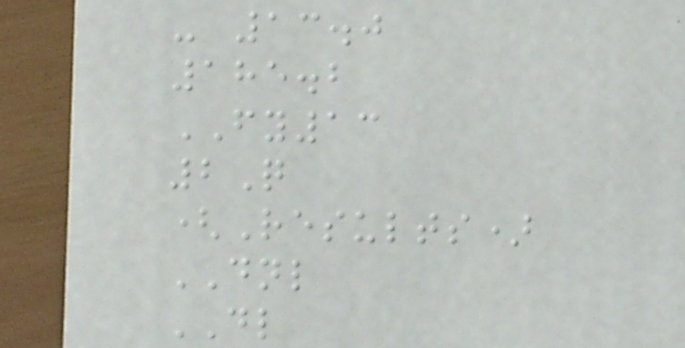- 13.0
185.2
FY13
2Q
(Results)
DNL
DL
